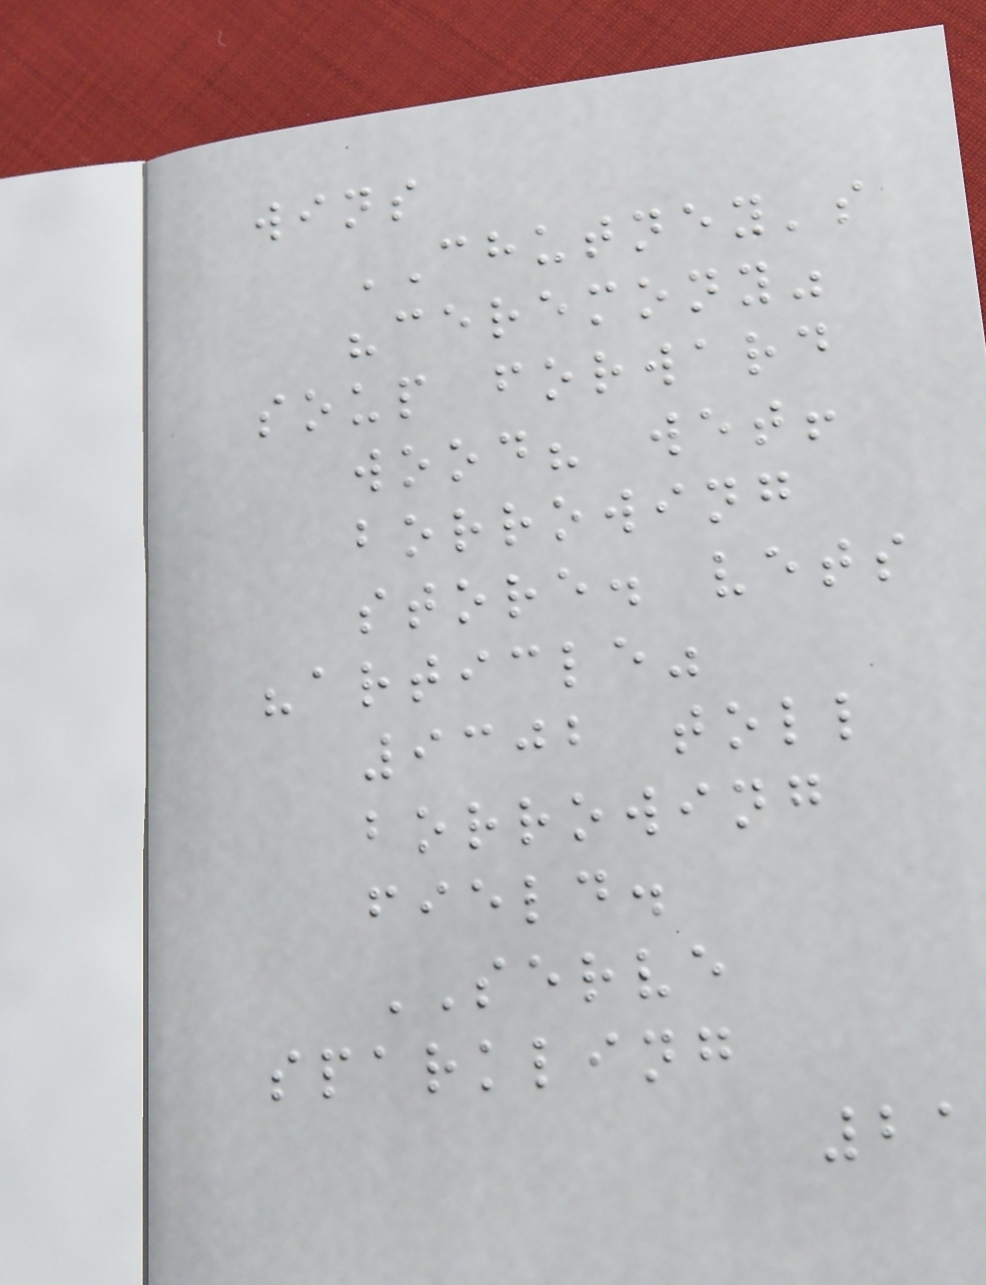wins
CHUTNEY's
"ceremony"
soup forward
wood? wet!
borrowing
store. vets
"article"
9302 toll
borrowing
field.
SERVE
sparkling
21
